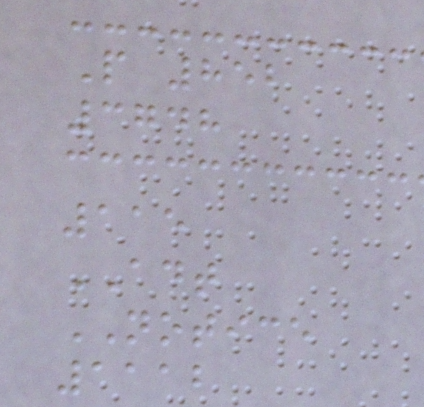P 852
3748
115
ADT
NOTICE
1112
